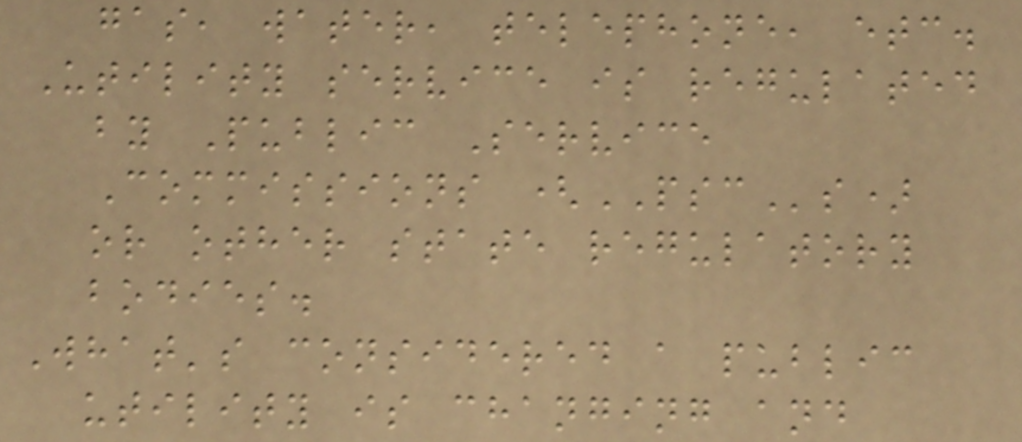gas, water, telephone, etc.
Utility service is regulated
by Public Service
Commissions (PSCs)
or other state regulatory
bodies.
What's considered a public
utility is changing and
